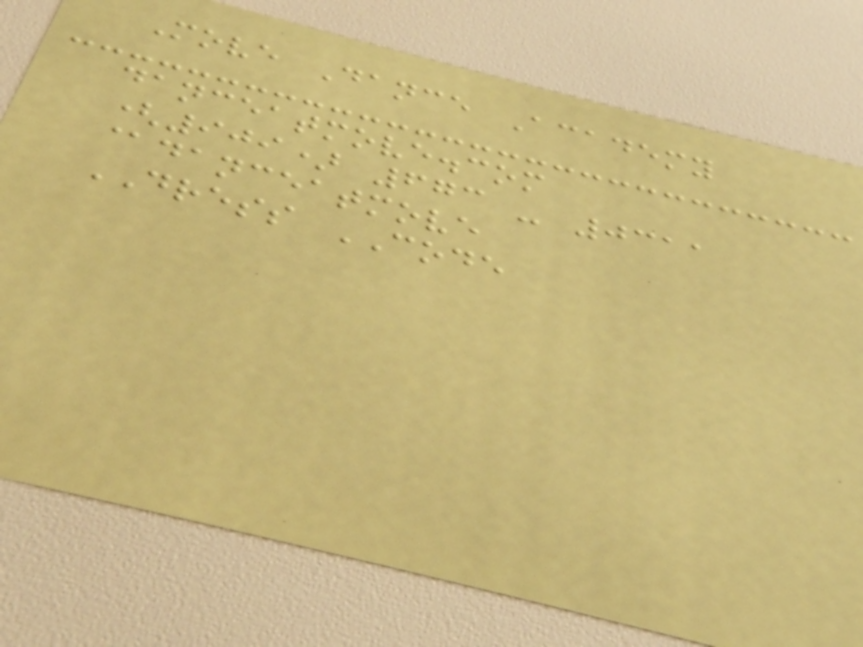Move Dance Academy
danceatmove.com
(909) 673 - 0311
@danceatmove
DRESS CODE
